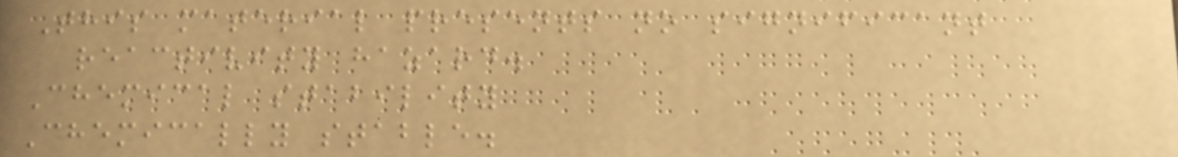This material presents no significant
reactivity hazard.
Chemical stability
Chemically stable.
